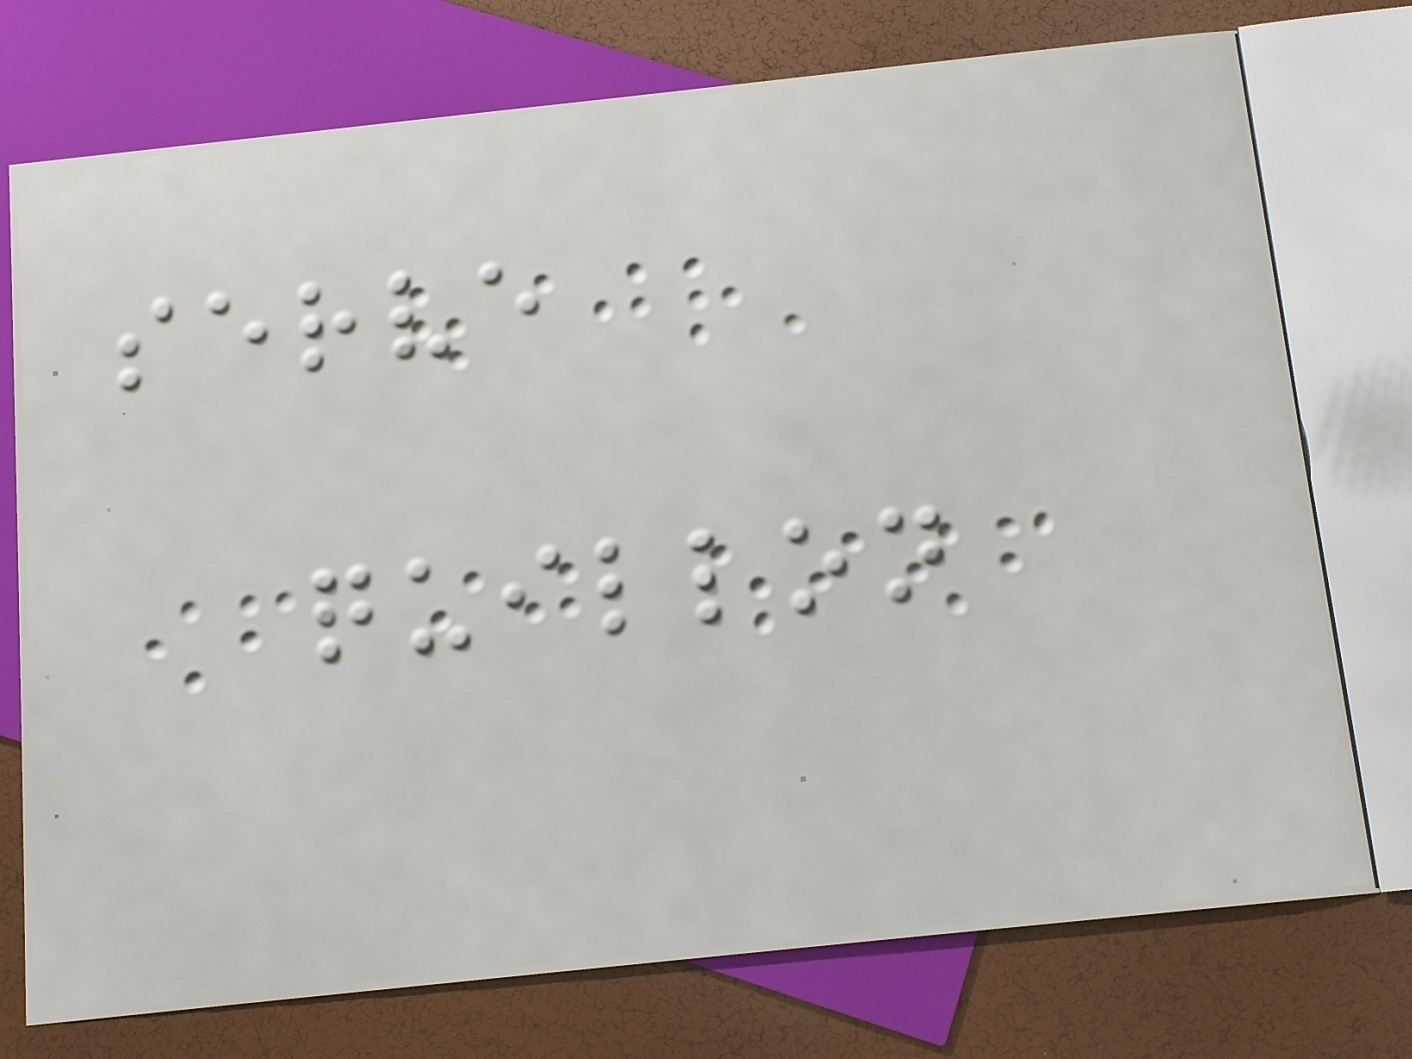serve
quillon
